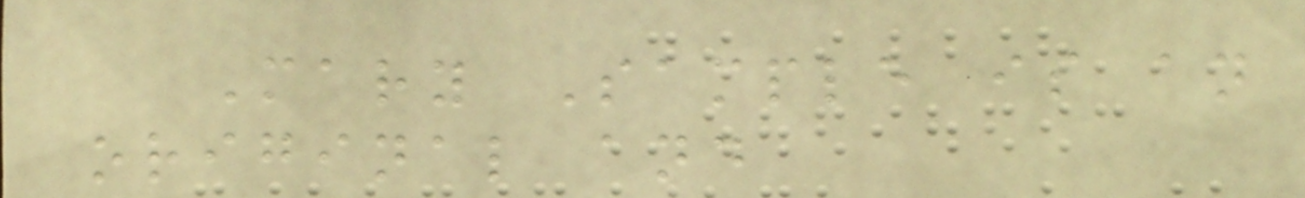Mary Sample is an
original and
